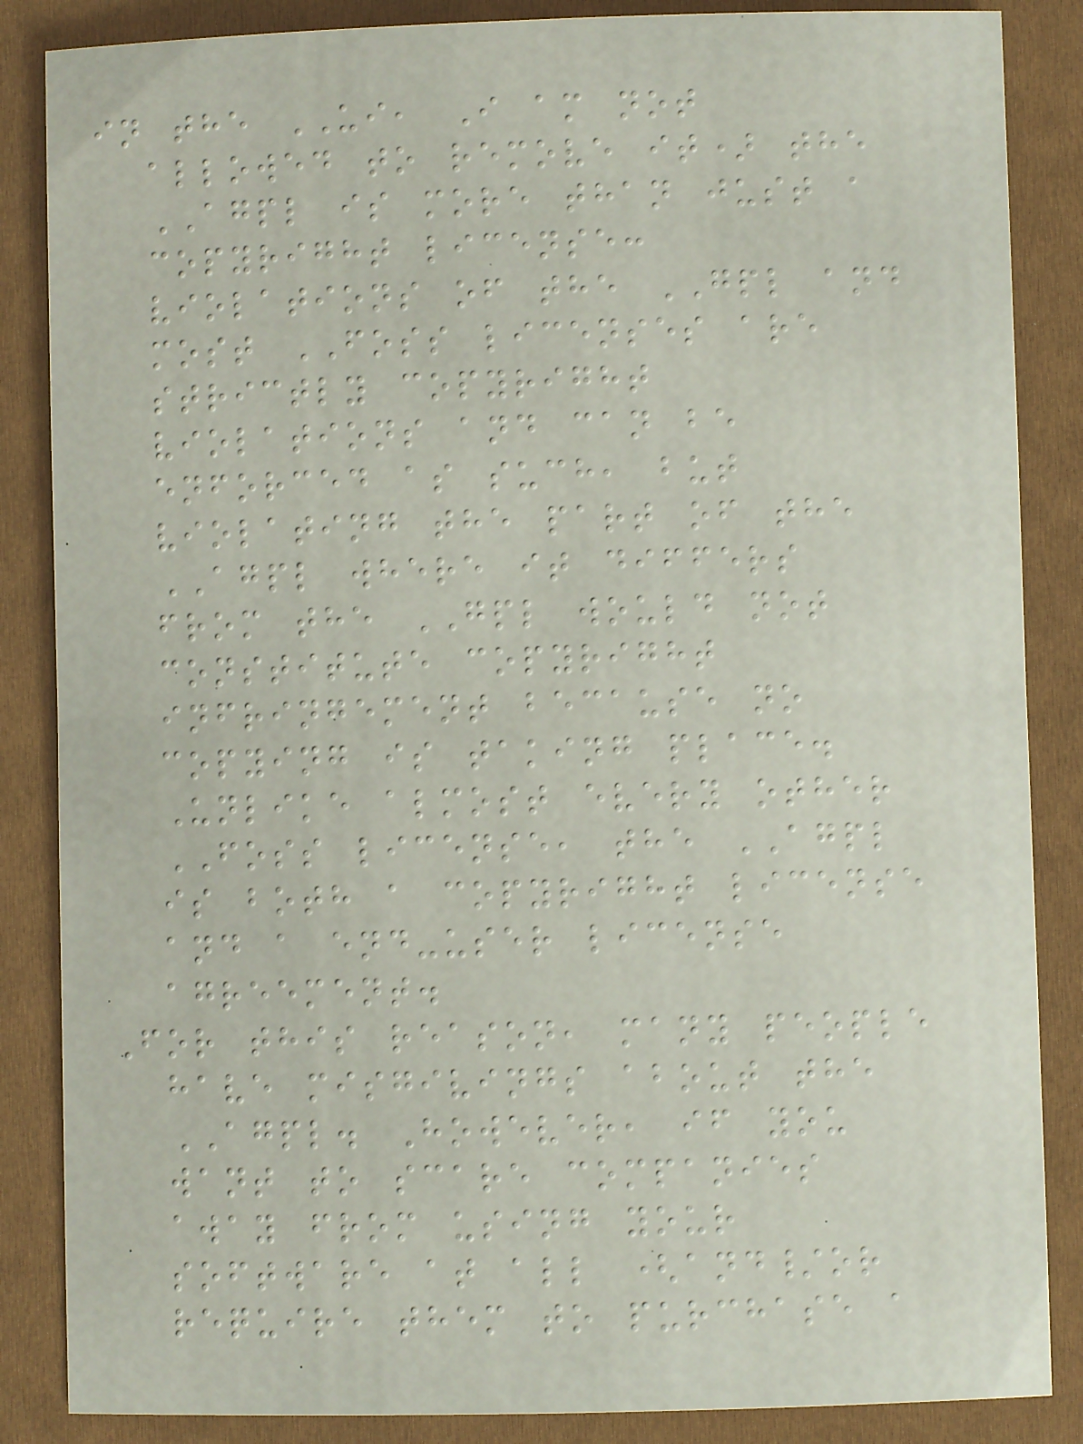in the UI, I am not
allowed to remove it) the
AGPL is more than just a
copyright license:
violations of the GPL and
most FOSS licenses are
strictly copyright
violations and can be
enforced as such, but
violating the part of the
AGPL where it differs
from the GPL would not
constitute copyright
infringement because no
copying is taking place.
Unlike almost every other
FOSS license, the AGPL
is both a copyright license
and a end-user license
agreement.
For this reason, many people
have misgivings about the
AGPL. However, if you
want to scare companies
away from using your
software at all (and/or
require them to purchase a
